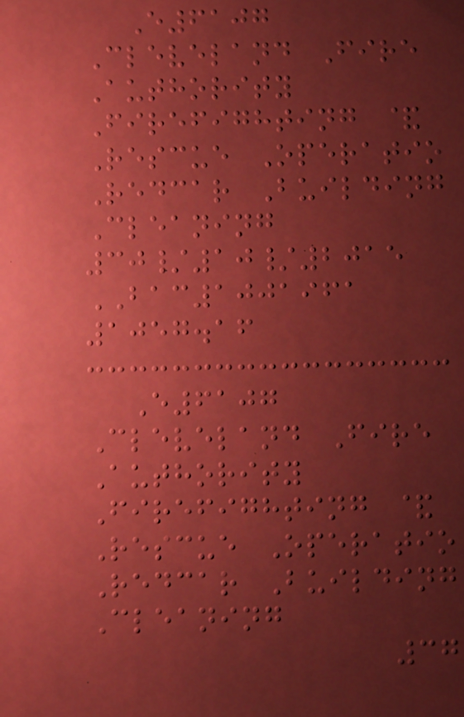E6107
Cleveland Fire
Authority
Firefighting &
Rescue Operatio
Redcar Building
Cleaning
30/10/2015
BAC1001961
1057.16
E6107
Cleveland Fire
Authority
Firefighting &
Rescue Operatio
Redcar Building
Cleaning
37
